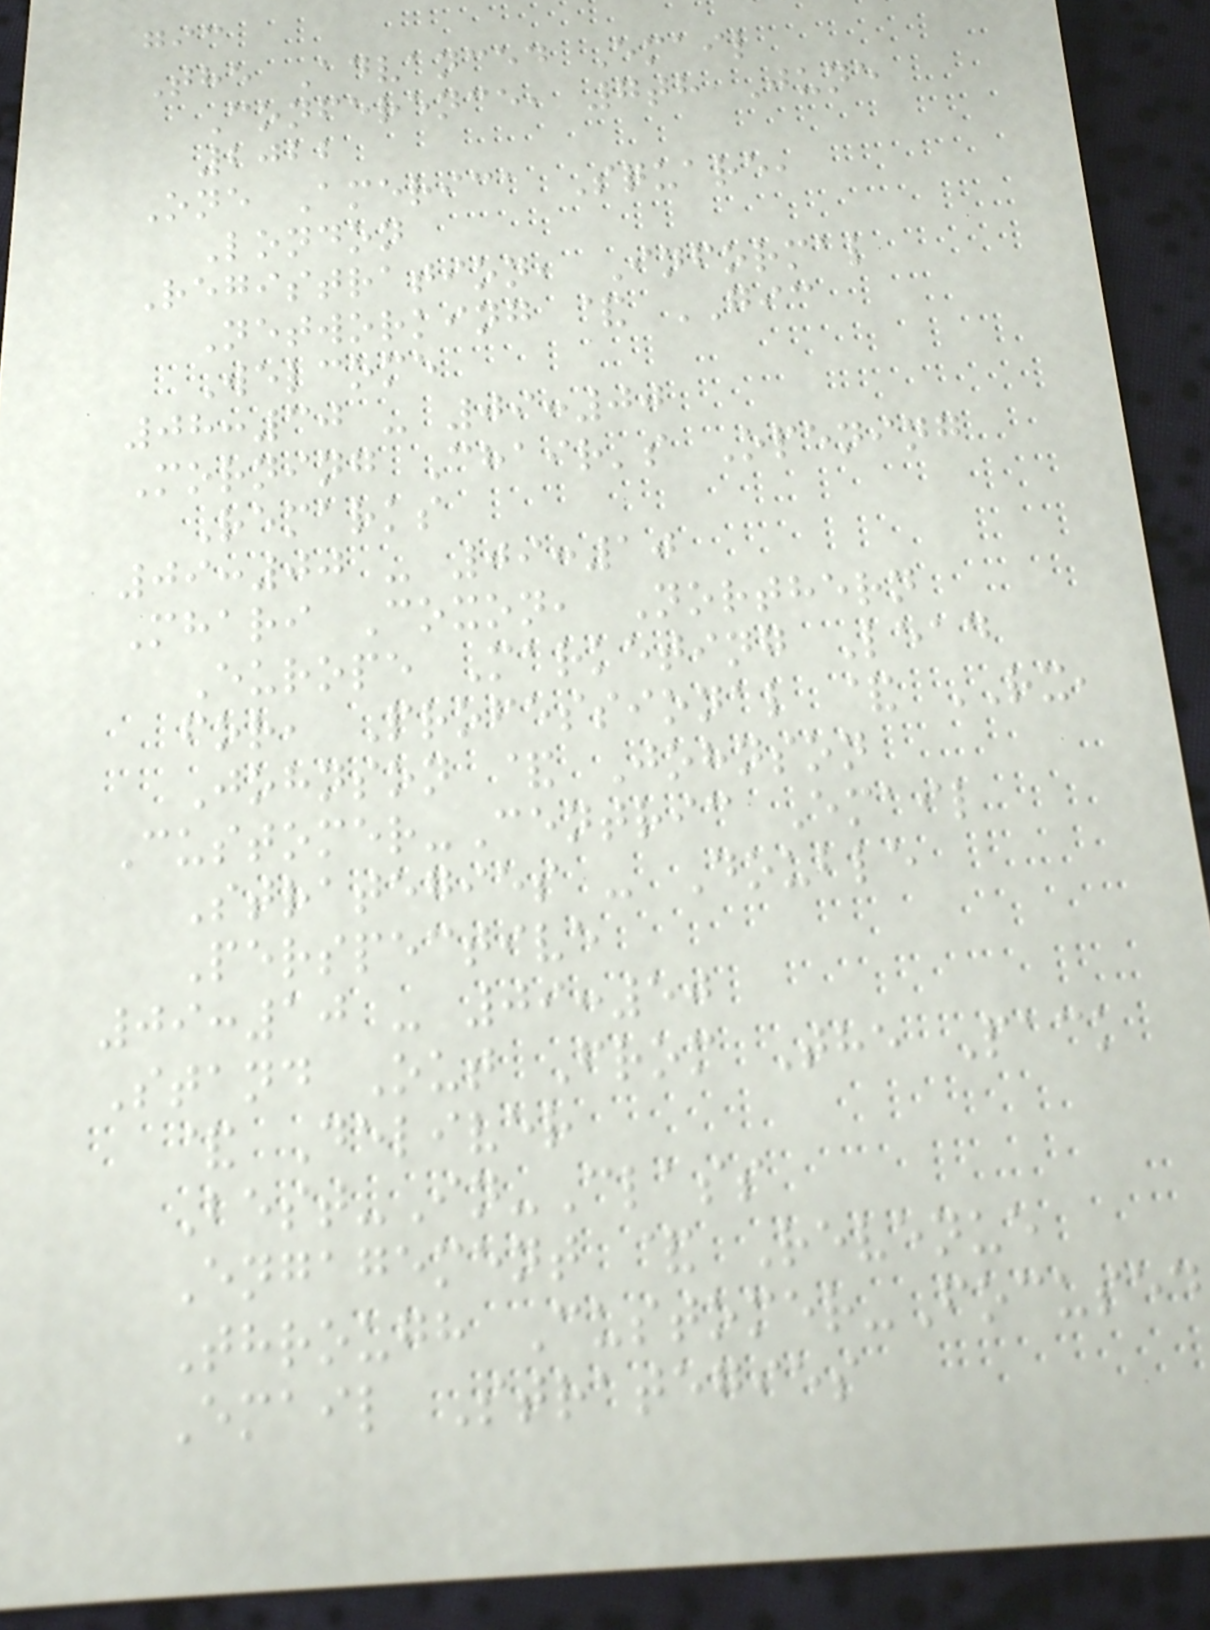gic
The Advanced Email
Conference, 7th June
2022
One America Square,
London
Registration, Informal
Networking & GIC
Welcome
08:30 - 09:00
Morning Chair's Opening
Remarks
09:00 - 09:10
Mhari Coxon, Northern
Europe Marketing Lead
for, Professional & RX,
Johnson & Johnson
Customer-Centric Email
Strategies - Double
Perspective
09:10 - 09:50
Stand Out From The Pack
& Deliver
Best-In-Class
Engagement & Revenue
Through Customer-Focused
Email Strategies
